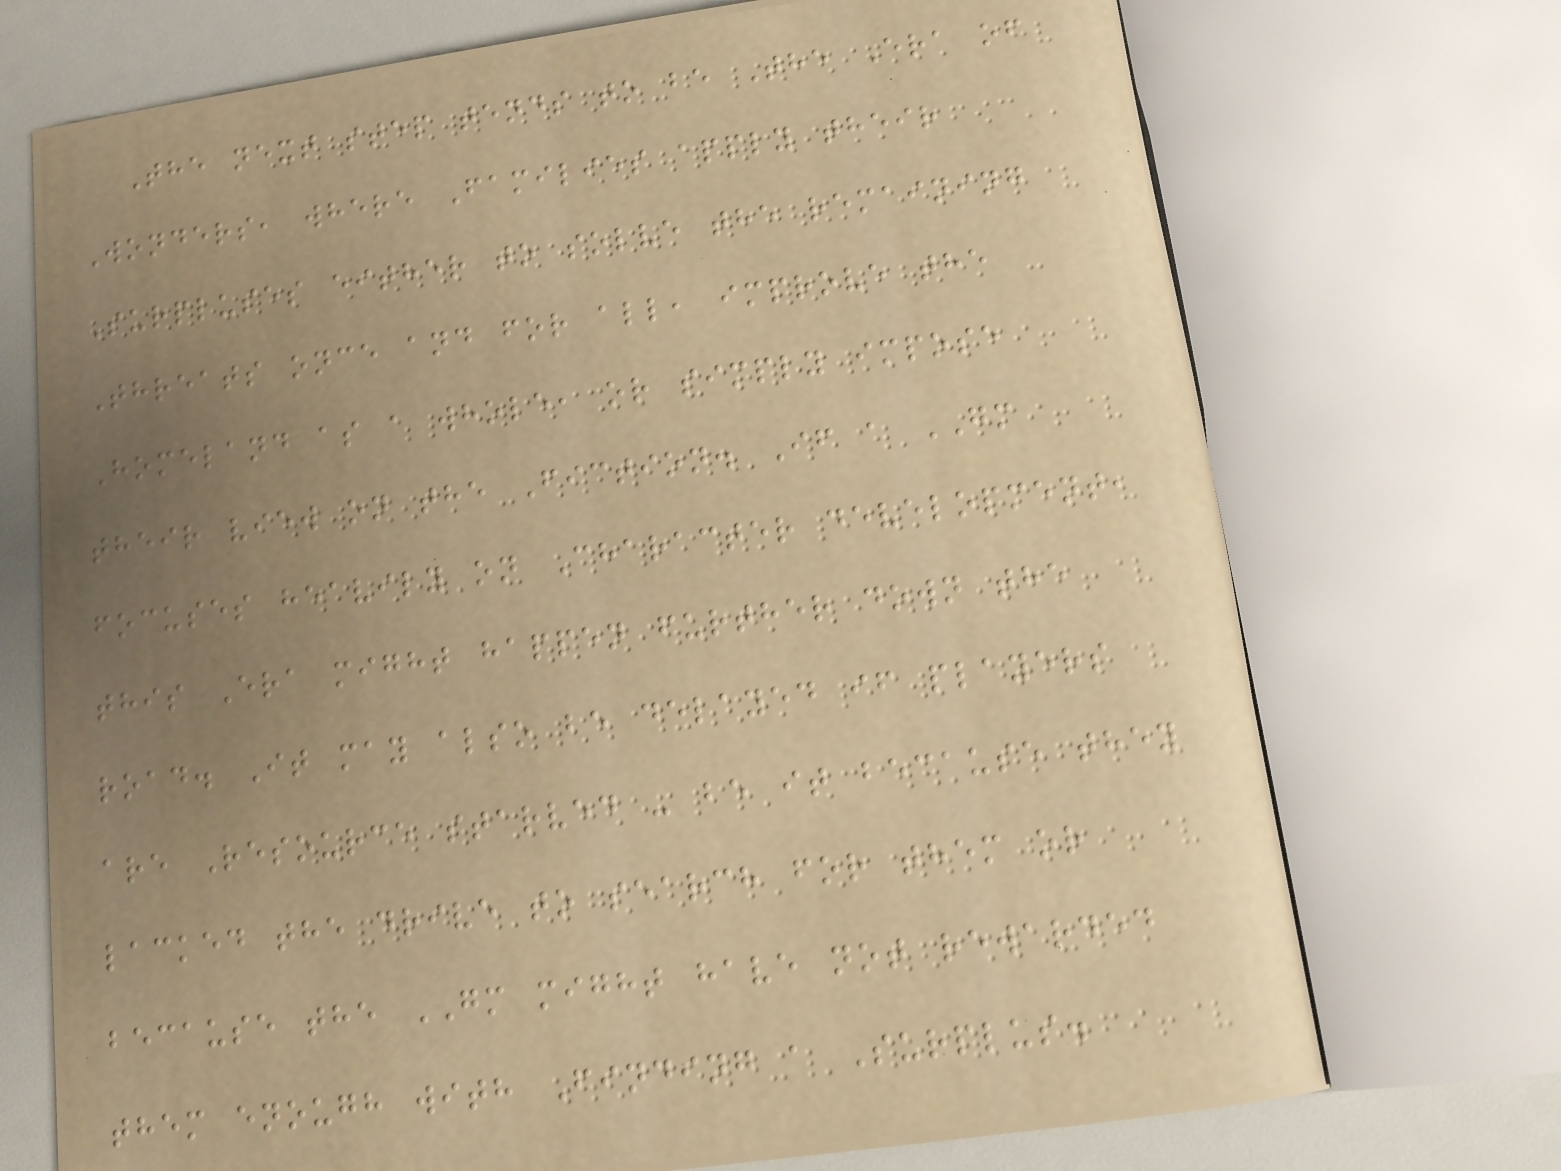The next step tends to be The Era of
Wonders, where Families apply their
Surpluses either to solve the remaining
Threats once and for all, improve the
Homeland as a whole, or simply impose
their view on the Fiction. If a GM
focuses heavily on Character development,
this Era might happen further down the
road. It may also be delayed if players
are Resource starved - be it because they
lacked the drive to search for them or
because the GM might have not rewarded
them enough with Finding a Surplus.
